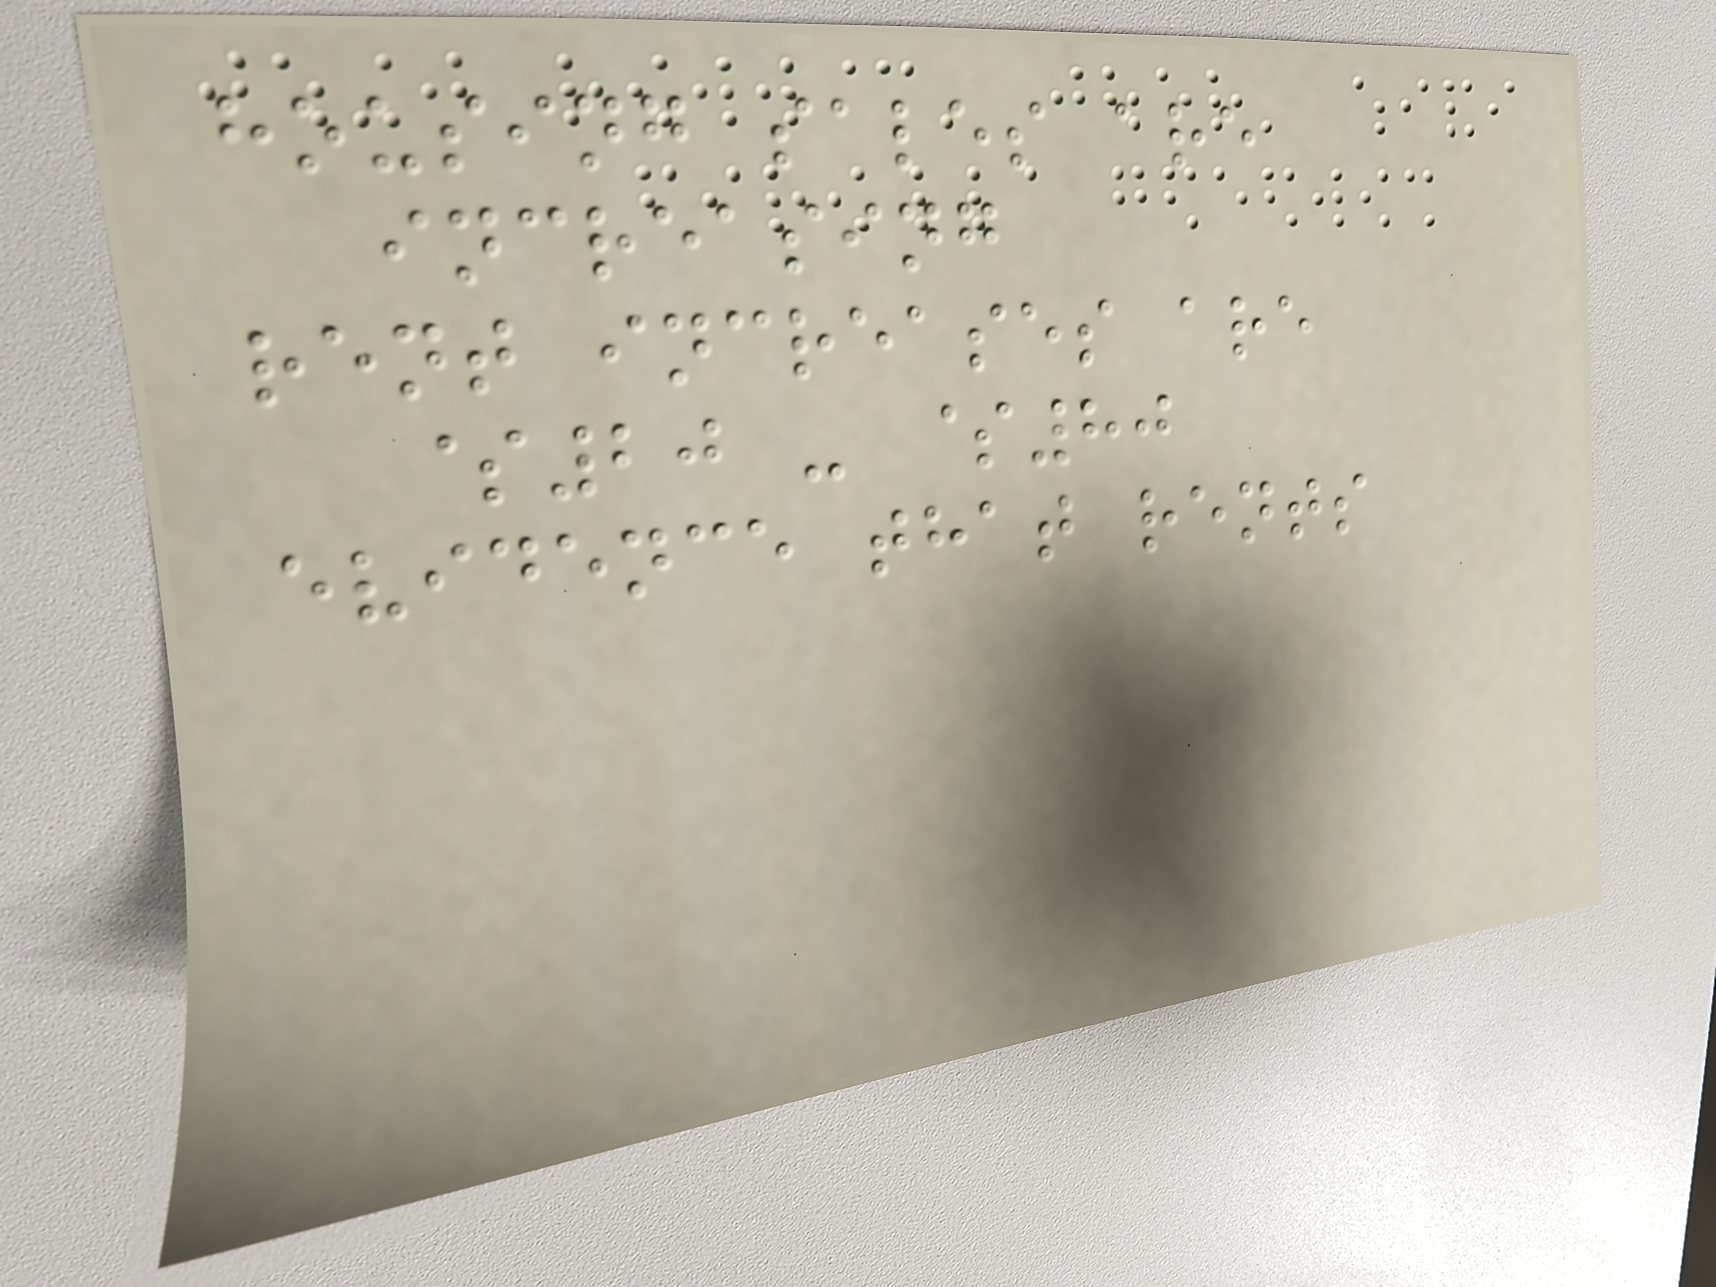housing sales are
increasing
rent increases are
$20 - $80
evidence that rents
